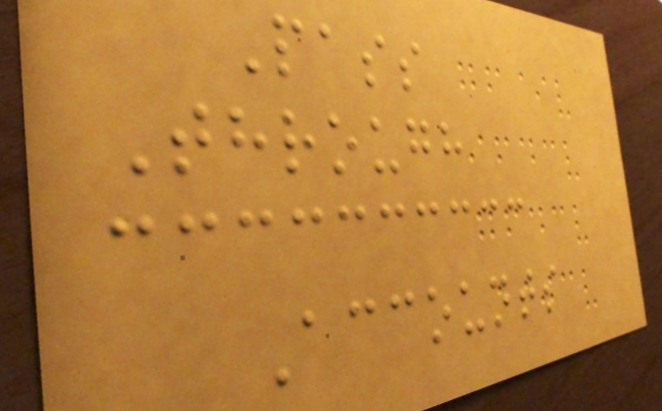Pass
Through
Accounts
